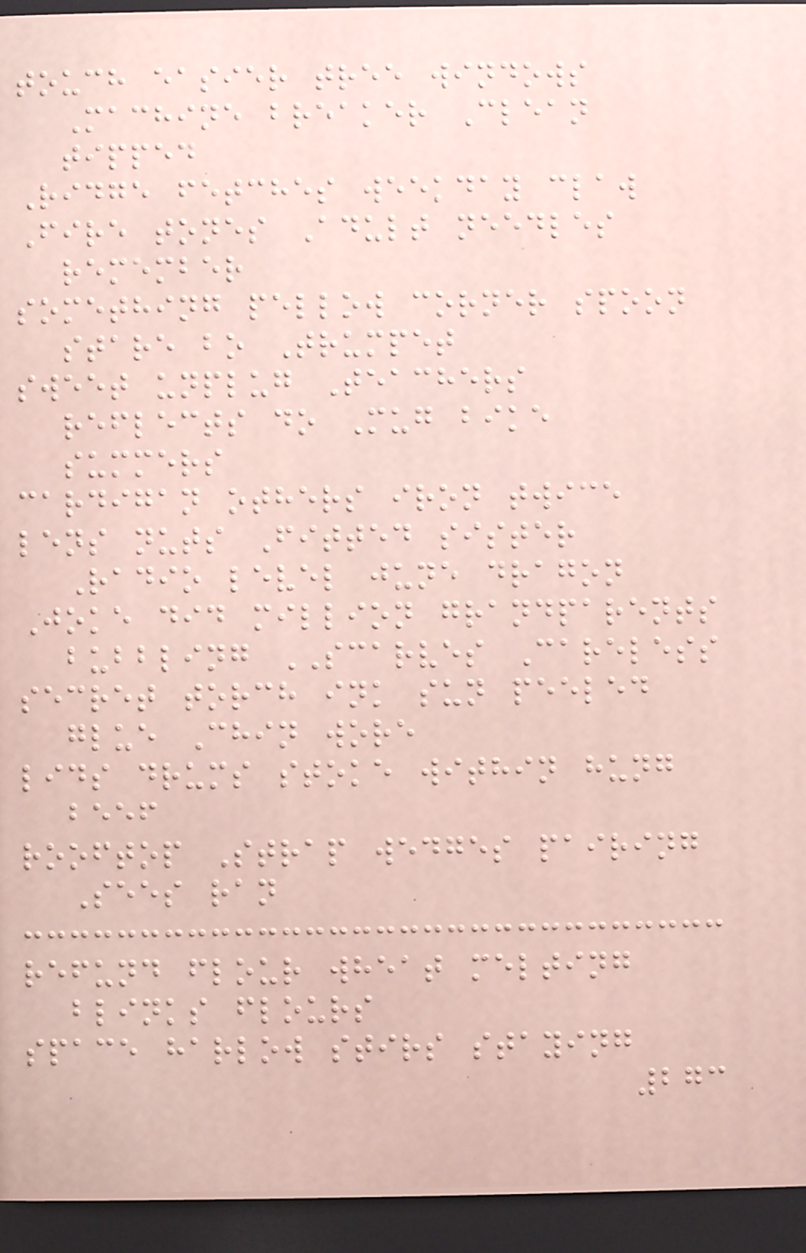touch easier tree windows
Machine breaker Clean
tipped
Ridge fetches weekday claw
Fire tones Adult needles
remember
something pellow corner spoon
stare bo Trumpet
sweet unplug Teachers
reflects do Mug bike
summers
cardigan others iron twice
lens nuts Fitted sister
Radio level june dragon
Joke did million grandparents
bubbling SCARVES Careless
secret torch ink sun peeled
glue Chin wore
lids drums stoke within hung
beef
rooftop Strap wedges pairing
Sees ran
refund flour wheat melting
blinks flours
space harlow stirs staying
273
